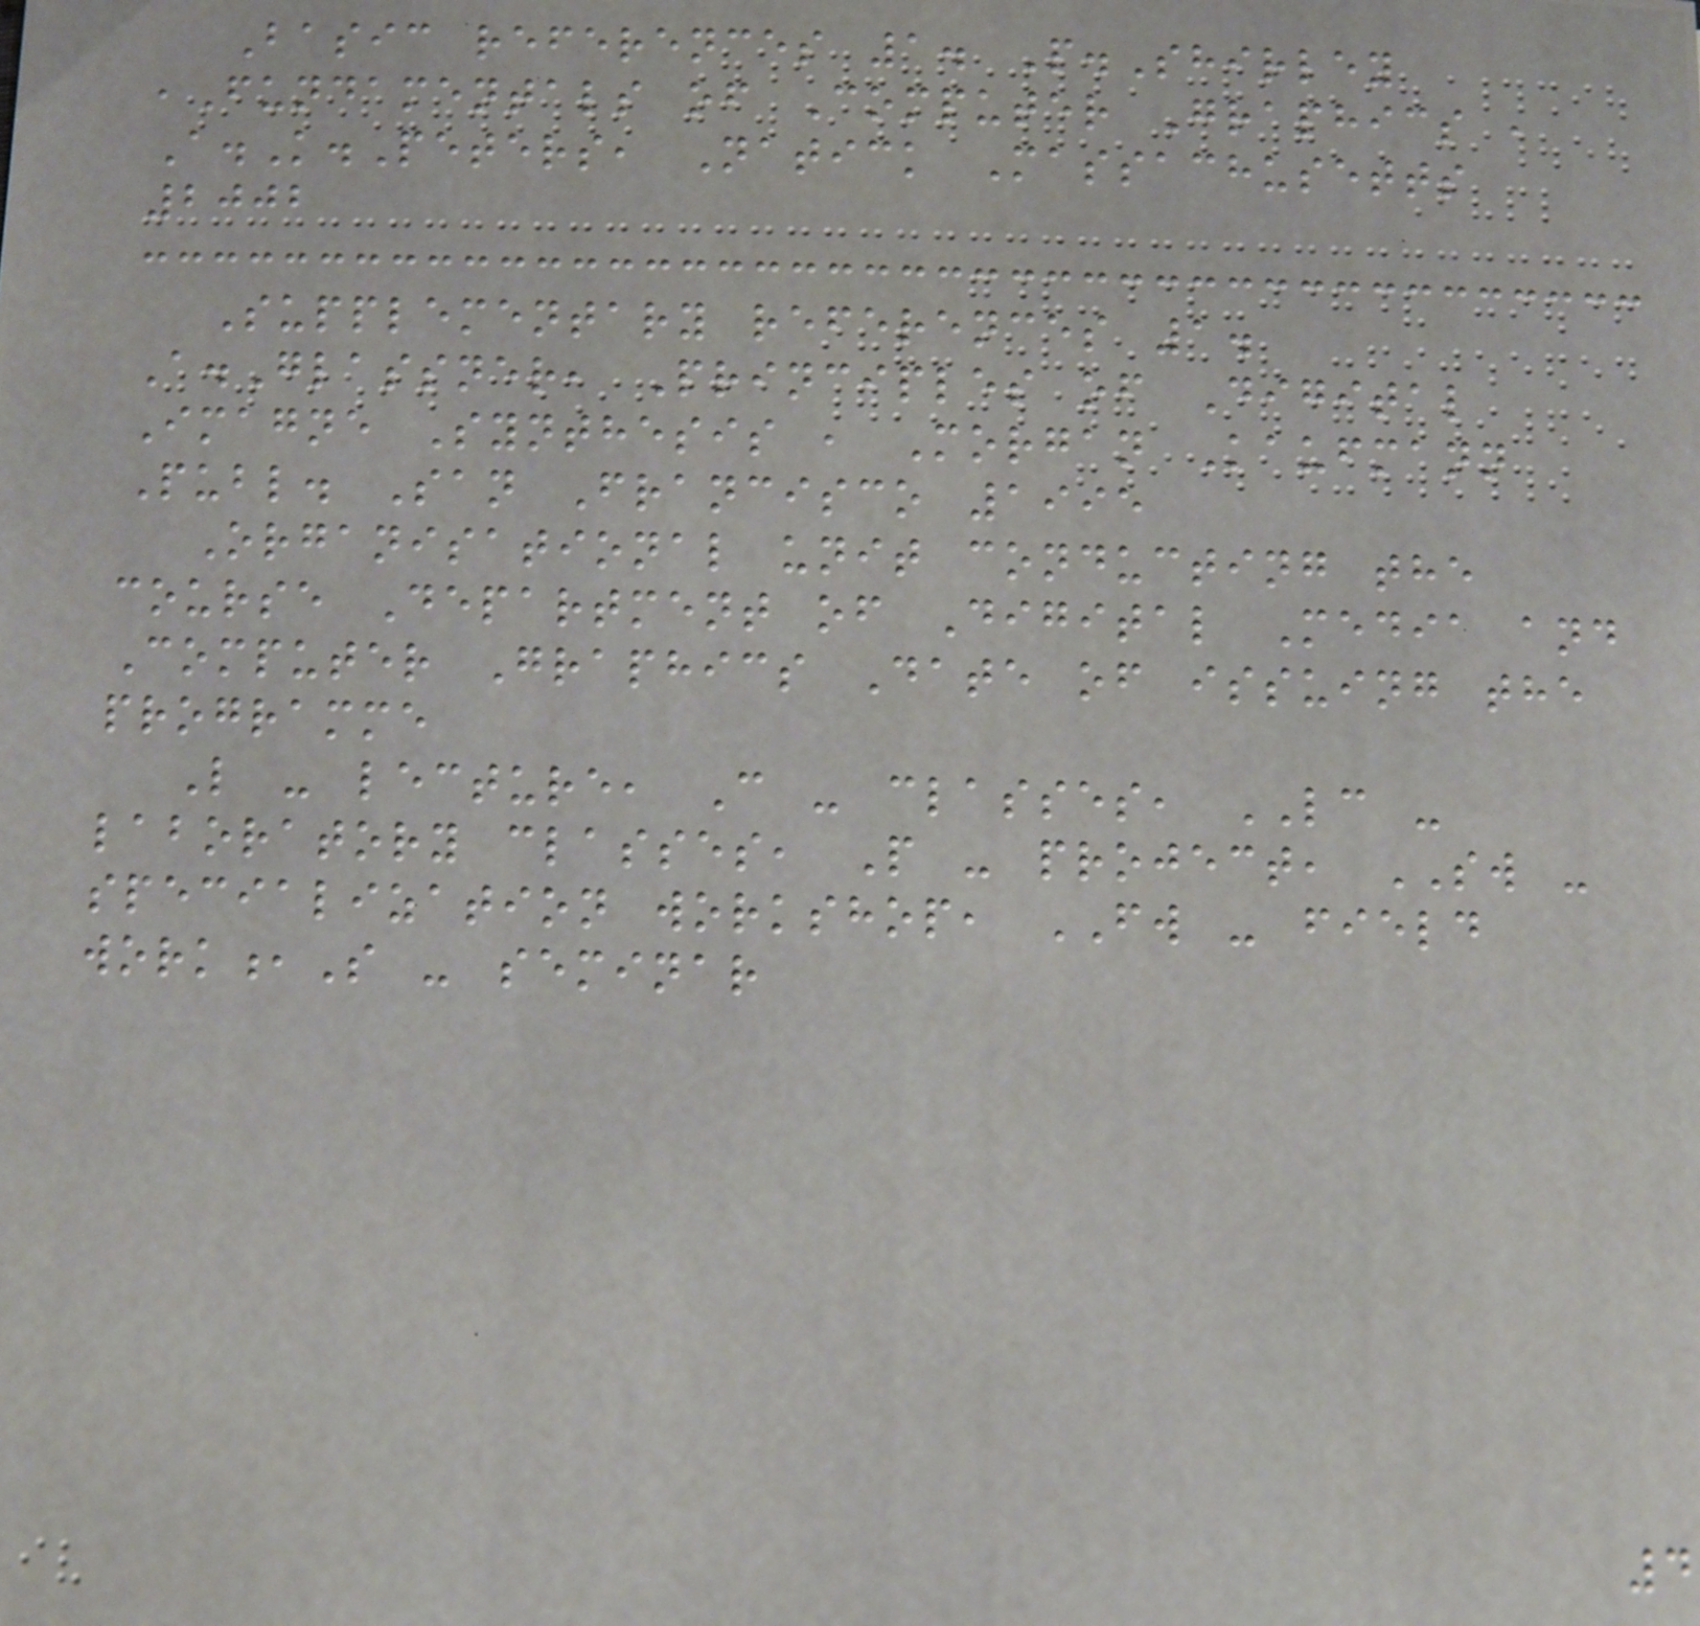Basic references 1. P.Shirley
,Fundamentals of Computer Graphics ,
A.K.Peters, Natick Massachusetts
2002
Supplementary references 1.
A.Glassner, Principles of Digital
Imagne Synthesis , Morgan Kaufmann
Publ. San Francisco 1995
Organisational unit conducting the
course Department of Digital Media and
Computer Graphics Date of issuing the
programme
L - lecture, C - classes, LC -
laboratory classes, P - project, SW -
specialization workshop, FW - field
work,S - seminar
4
